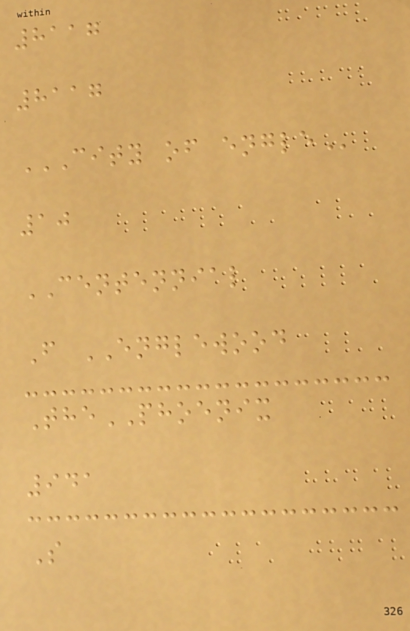8117
8117
CITY OF ENGLE
10
CENTENNIAL
F ENGLEWOOD
ThePHOENIX
941
S
